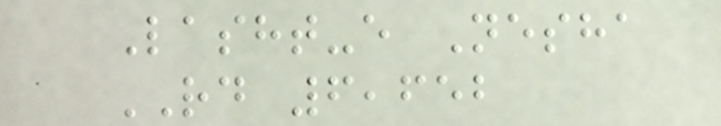Lasht-e Nesha
RD 6,652
